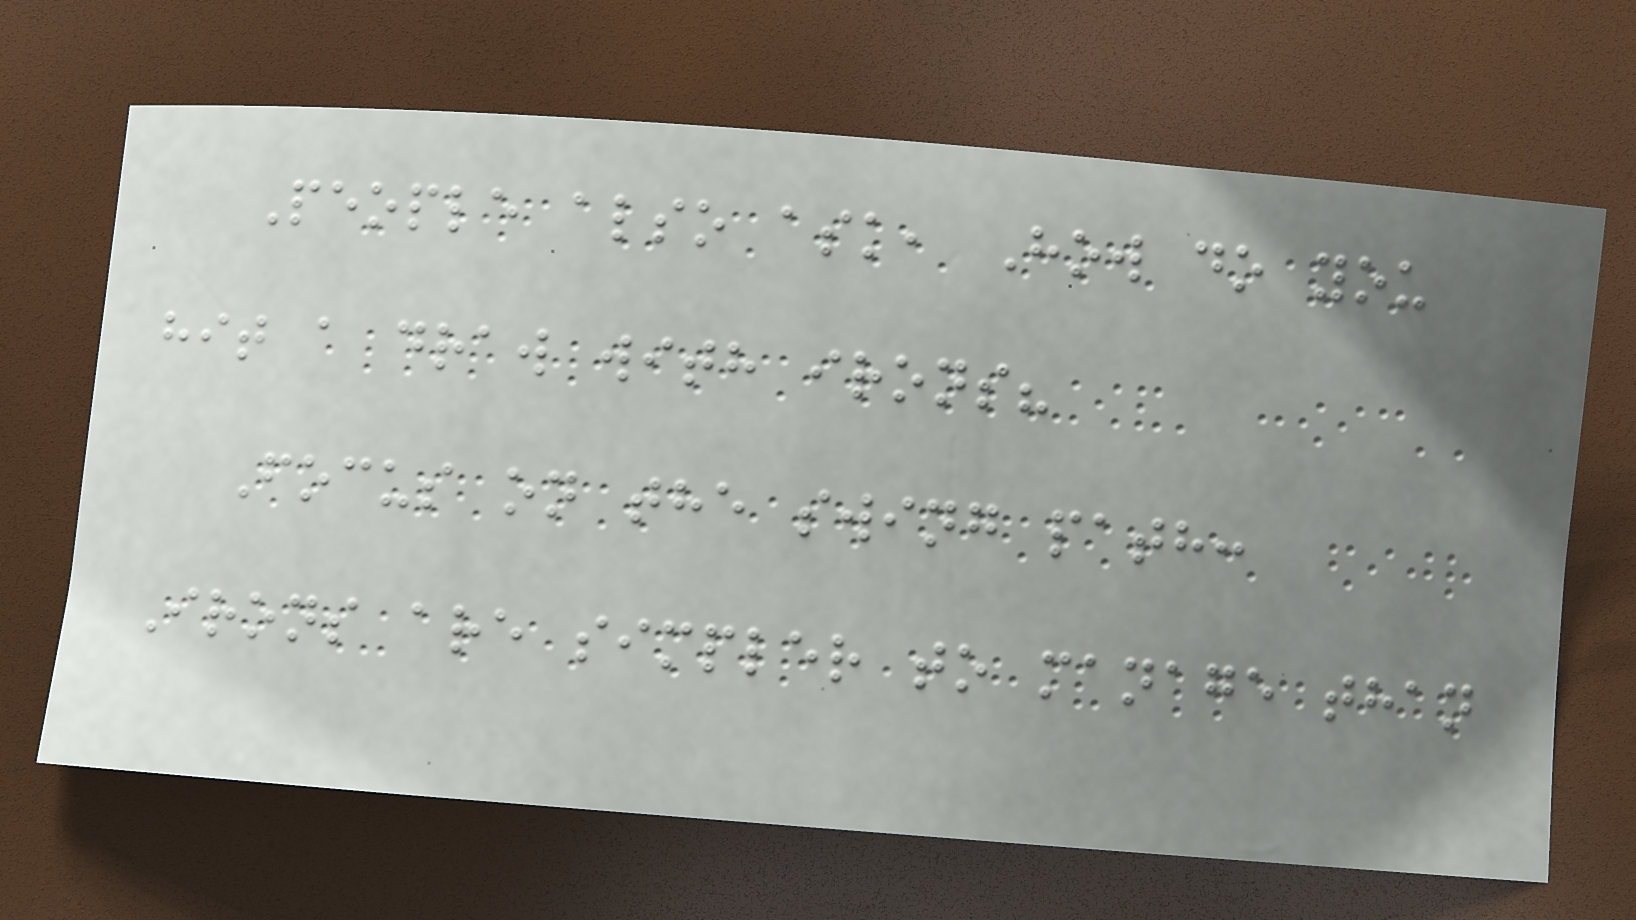People also ask, How do you
hit a draw with irons?
Focus on the swing path:
Irons are simpler to manage than
